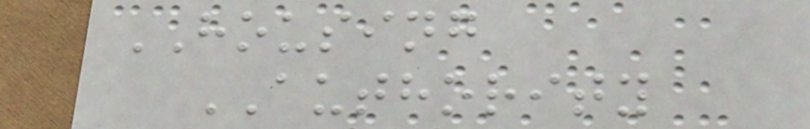HOUSING
AUTHORITY
